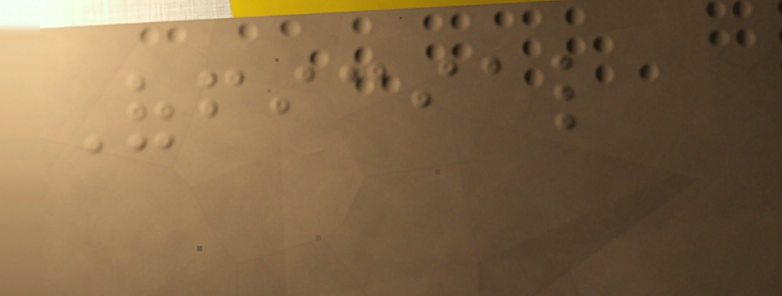Official
